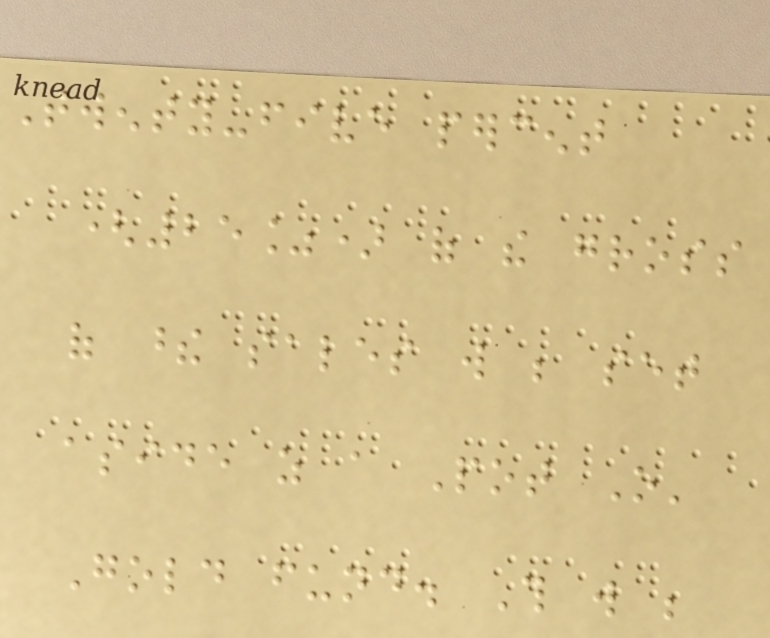Twenty-five percent
(25%) of the gross
of these sales will be set
aside as a Pot O'
Gold fund. This will be
